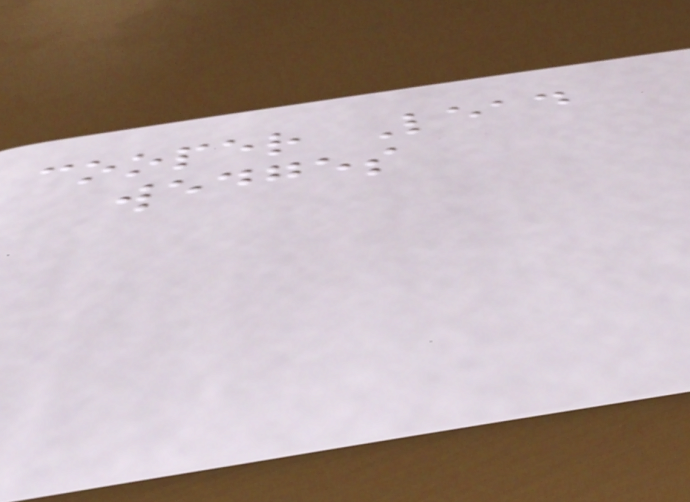cooper Lead
wedges
